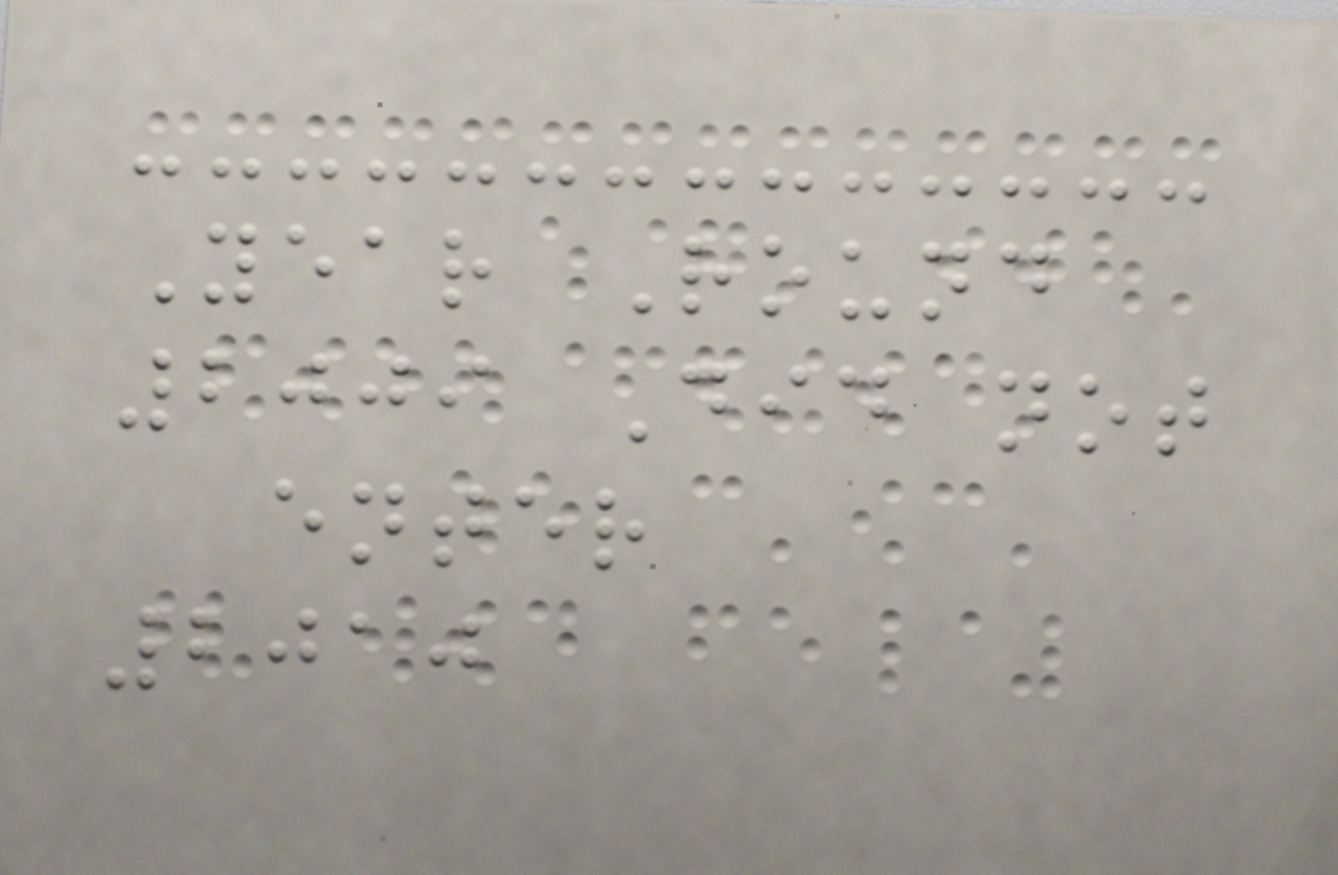Year Round
2009 Did not
enter
2010
